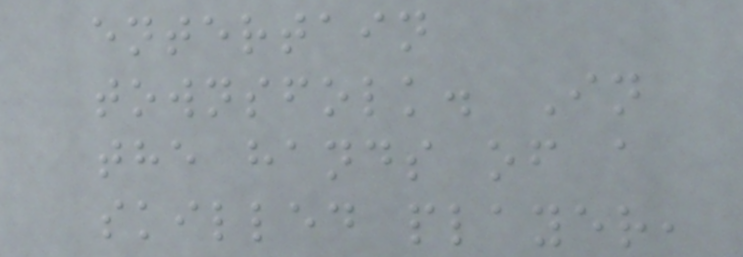entertain
townsfolk. In
the hands of a
skilled player,
